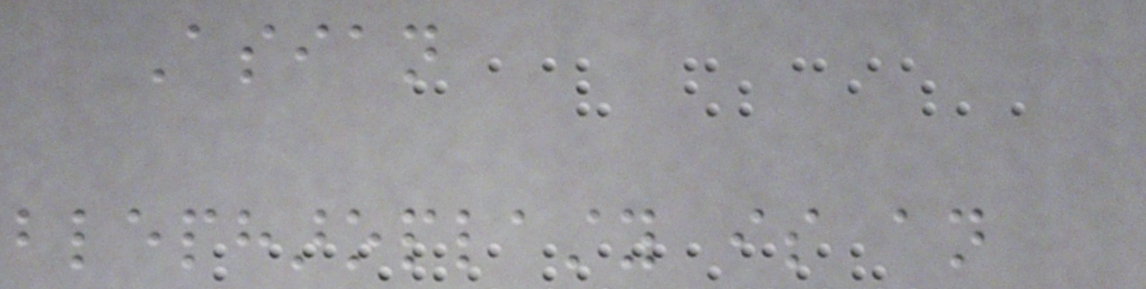Asian
blepharoplasty is an
